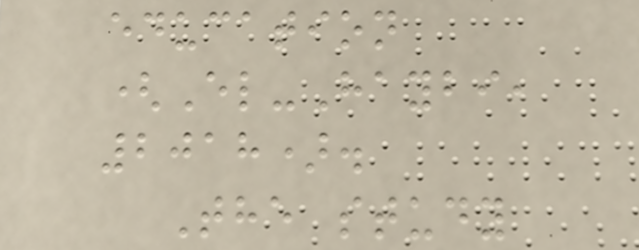education
(El-Haybi,
2018).
The study
